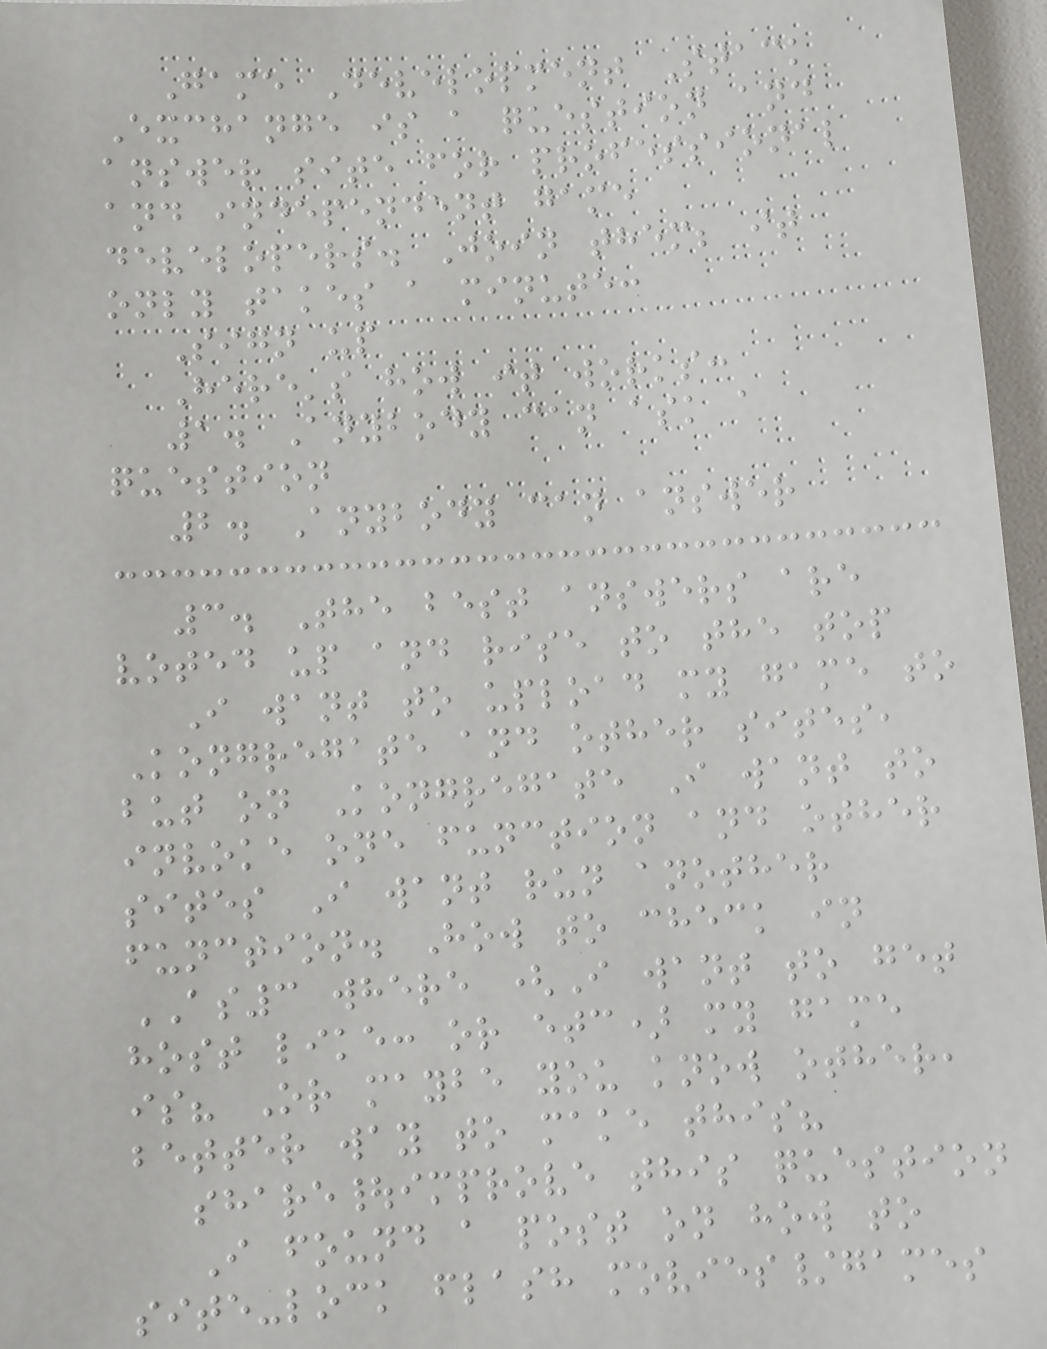Game Development Stack
Exchange is a question and
answer site for professional
and independent game
developers. Join them; it
only takes a minute:
Sign up
Here's how it works:
1. Anybody can ask a
question
2. Anybody can answer
3. The best answers are
voted up and rise to the top
I want to upload my game to
Kongregate and other sites,
but on Kongregate I want to
invoke one function and other
sites I want run another
function. How to check in
AS3 where (I want to get
host like: or etc) my game
is? Or maybe you know other,
better way to make this?
share|improve this question
I found a post on how to
site-lock flash movies/games
